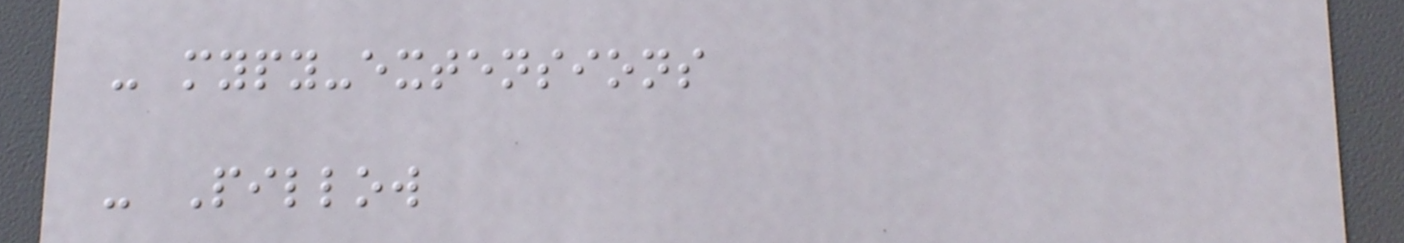- mypy-extensions
- Pillow
